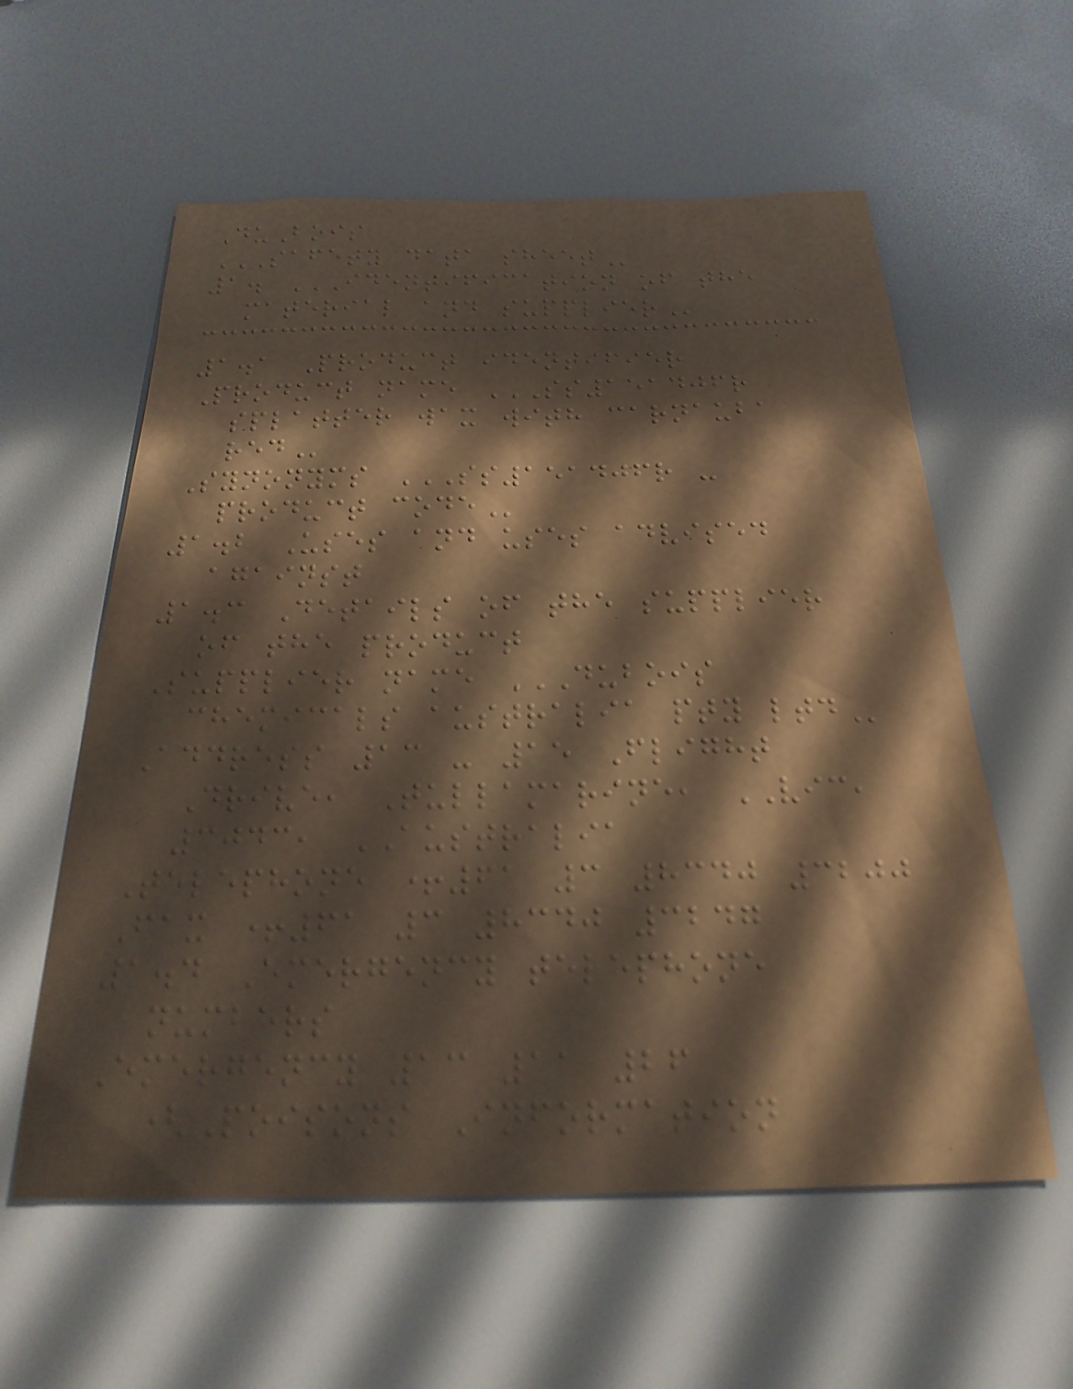DuBois
SAFETY DATA SHEET
1. IDENTIFICATION OF THE
MATERIAL AND SUPPLIER
1.1 Product identifier
Product name SS151406R
SPLATTER WAX WITH CARNAUBA
RED
Synonyms SS151406R -
PRODUCT CODE
1.2 Uses and uses advised
against
1.3 Details of the supplier
of the product
Supplier name DUBOIS
CHEMICALS AUSTRALIA PTY LTD
Address 13 - 15 Flight
Drive, Tullamarine, VIC,
3043, AUSTRALIA
Telephone +61 3 8340 3200
Fax +61 3 8340 3247
1.4 Emergency telephone
numbers
Emergency 13 11 26
(Poisons Information
